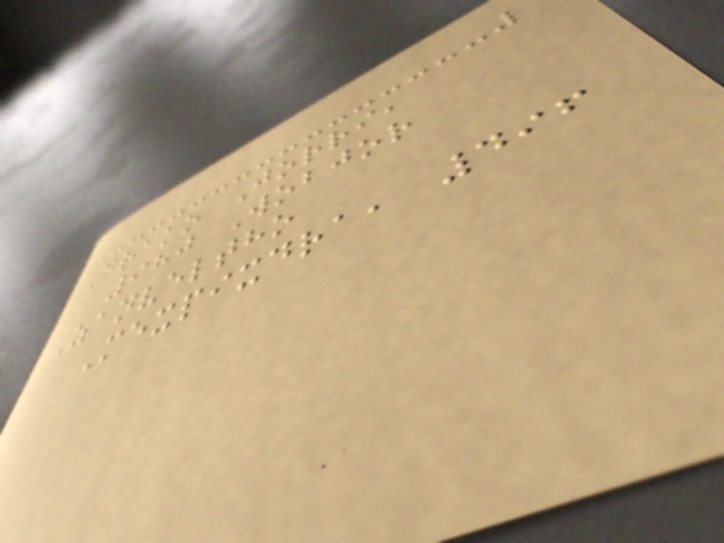Drako Jorri,
980 Wobjor
Zanveltho
Mexpixdra, 496
